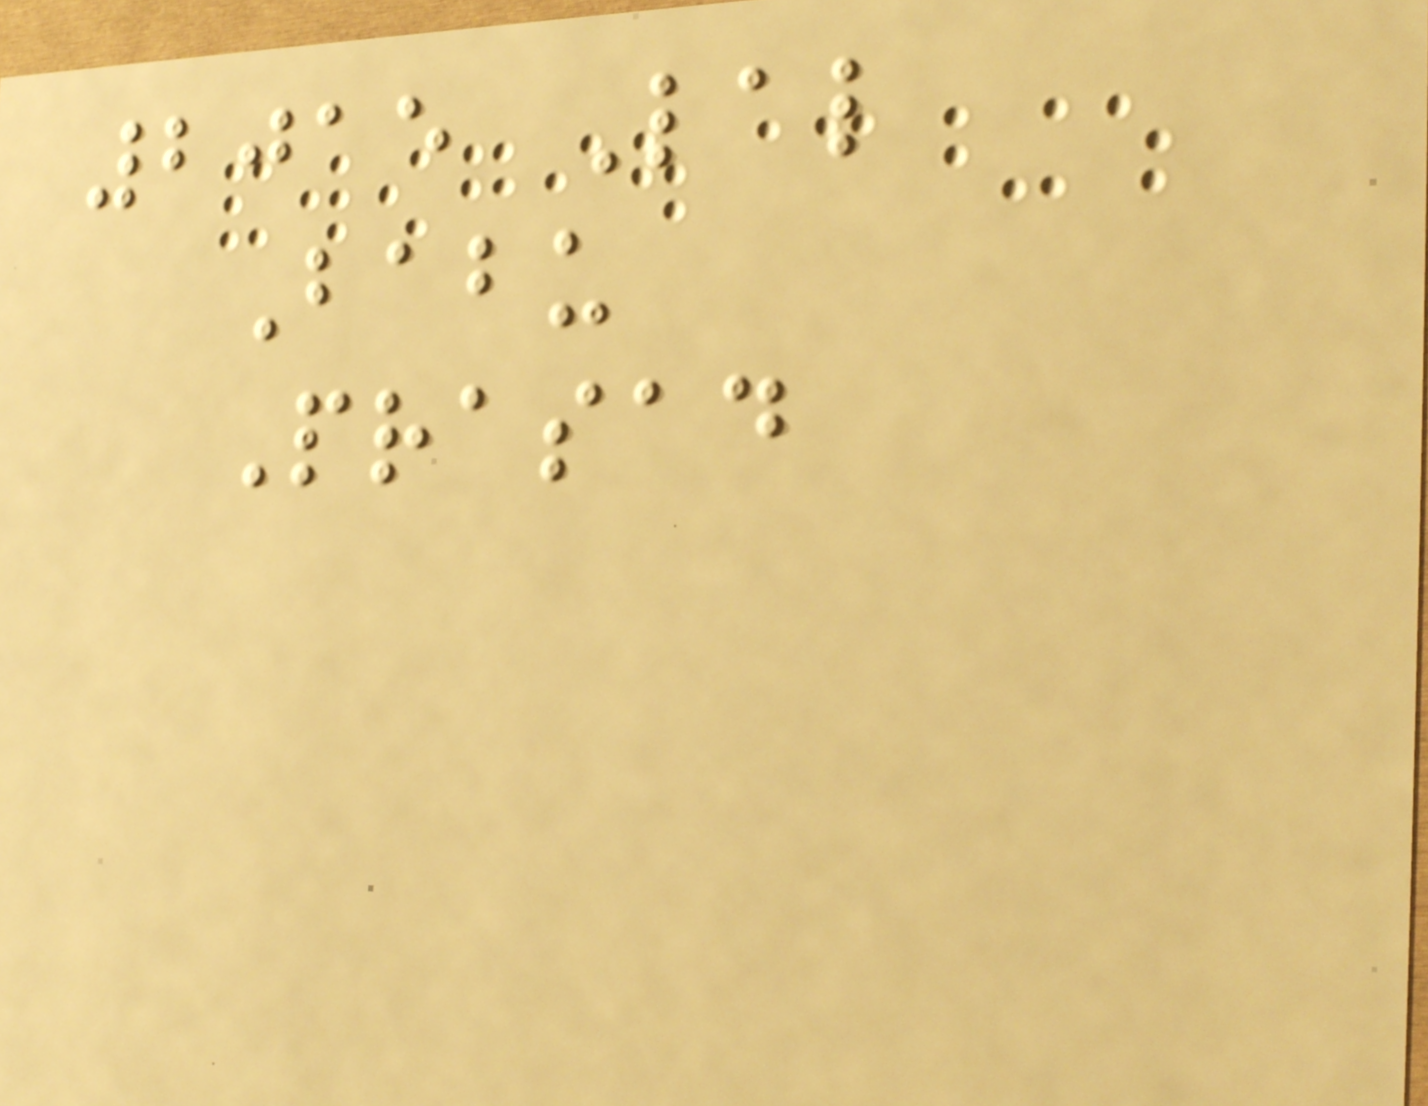2015 Lal
Babu
Prasad
